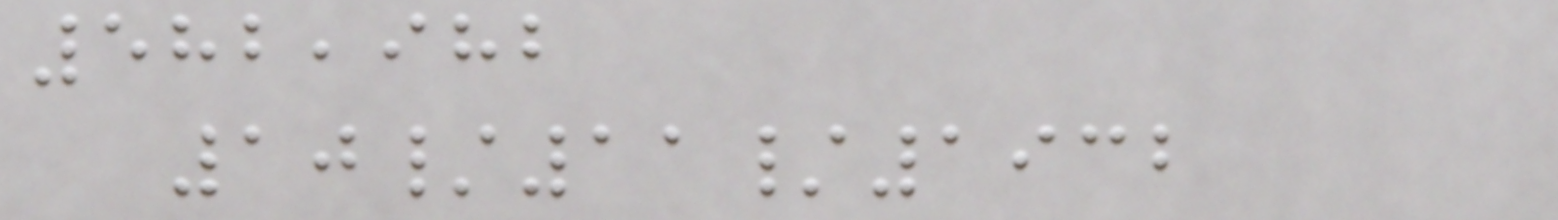582,982
10/11/1932
